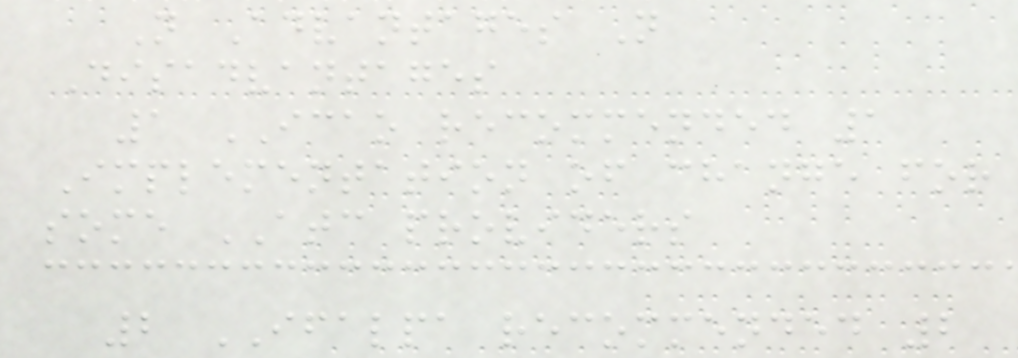N Advantages N
Disadvantages
1 ICAO recommended 1
Implementation of change for
some ATC providers
2 IFALPA recommended 2
